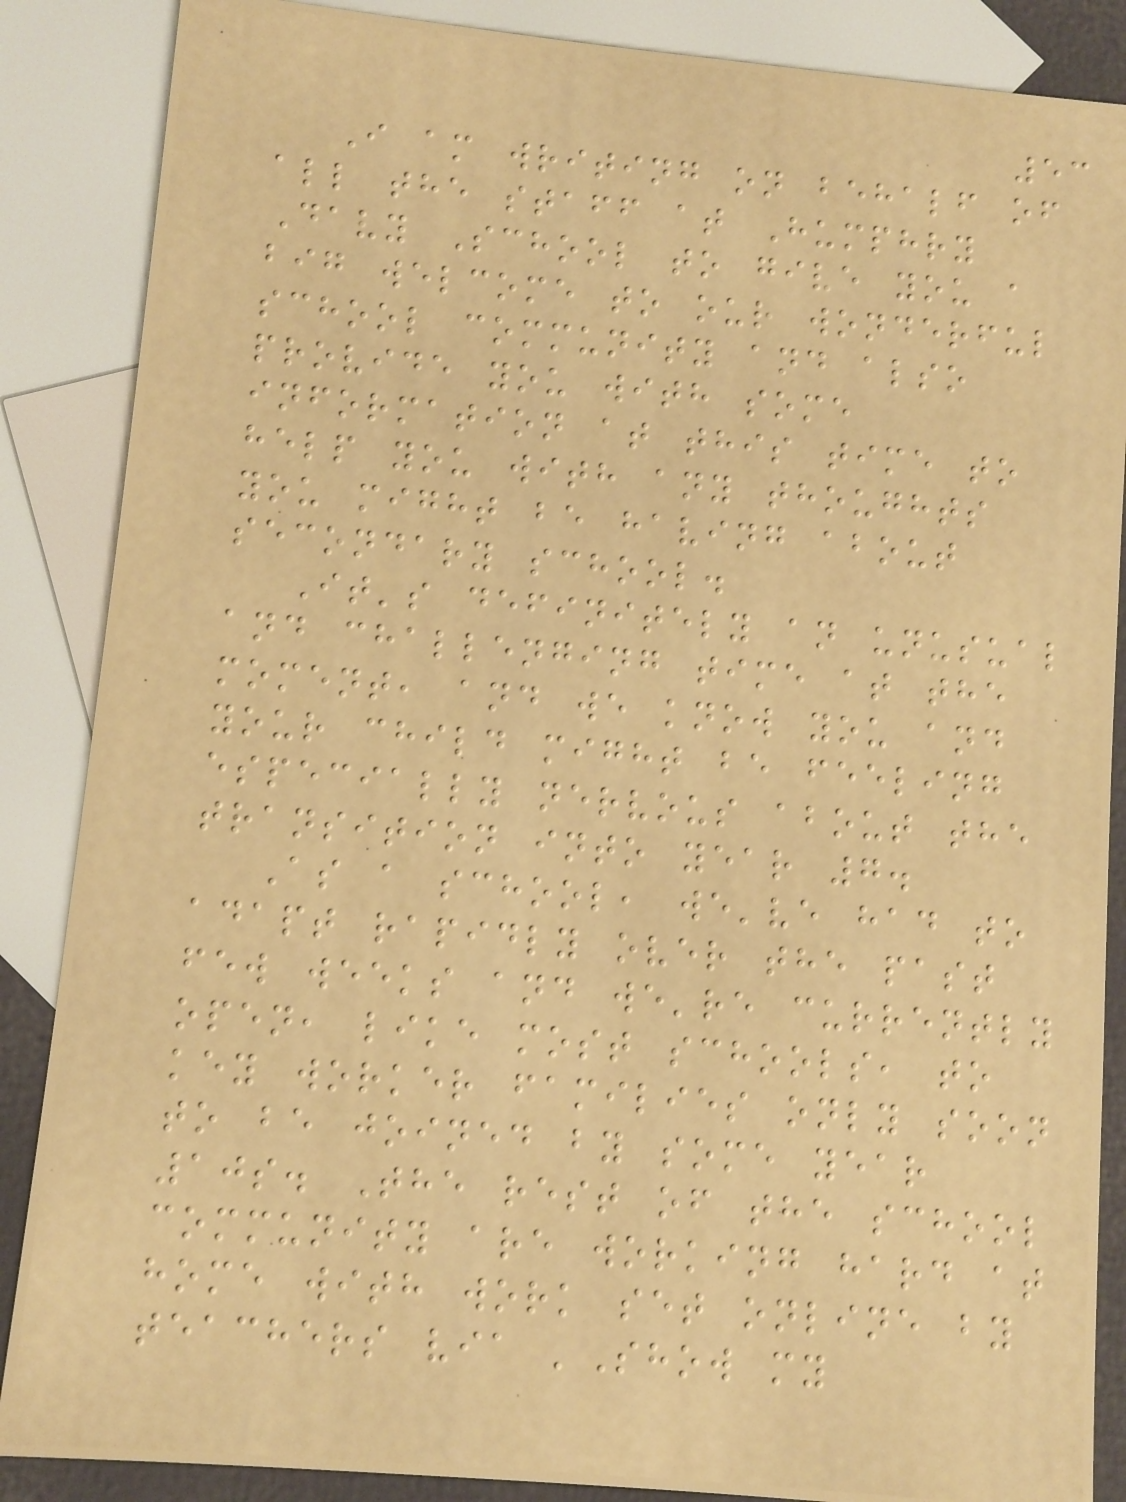53
I am writing on behalf of
all the staff at Humphry
Davy School to give you a
big welcome to our wonderful
school community and also
provide you with some
information at this time to
help you with any thoughts
you might be having about
secondary school.
It's definitely an unusual
and challenging time at the
moment, and we know you and
your child might be feeling
especially nervous about the
transition into year 7.
As a school, we've had to
adapt rapidly over the past
few weeks and we're currently
open, like most schools, to
key worker families only soon
to be joined by some year
10s. The rest of the school
community are working hard at
home with work set online by
teachers via 'Show my
